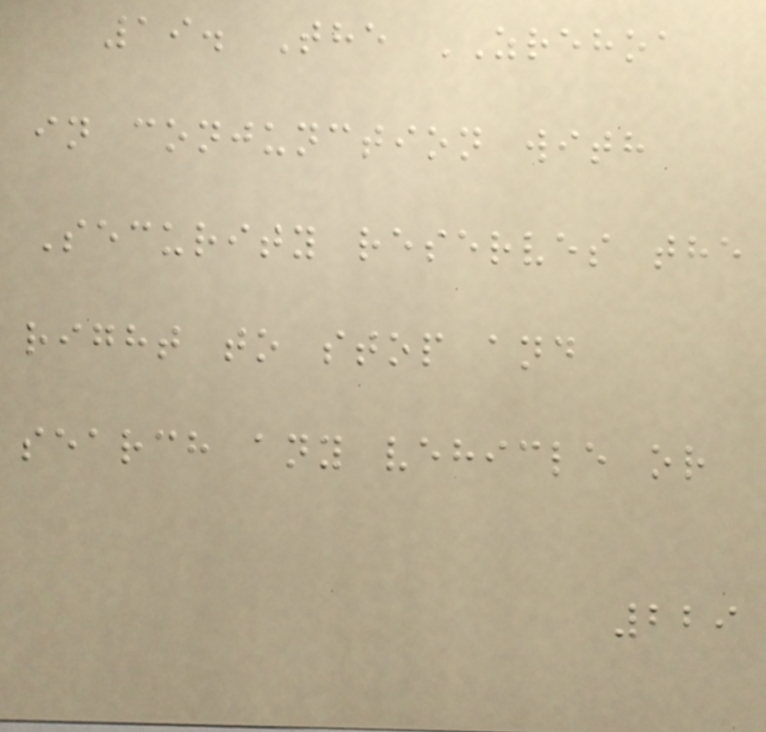19. The ZREHOA
in conjunction with
Security reserves the
right to stop and
search any vehicle or
229
